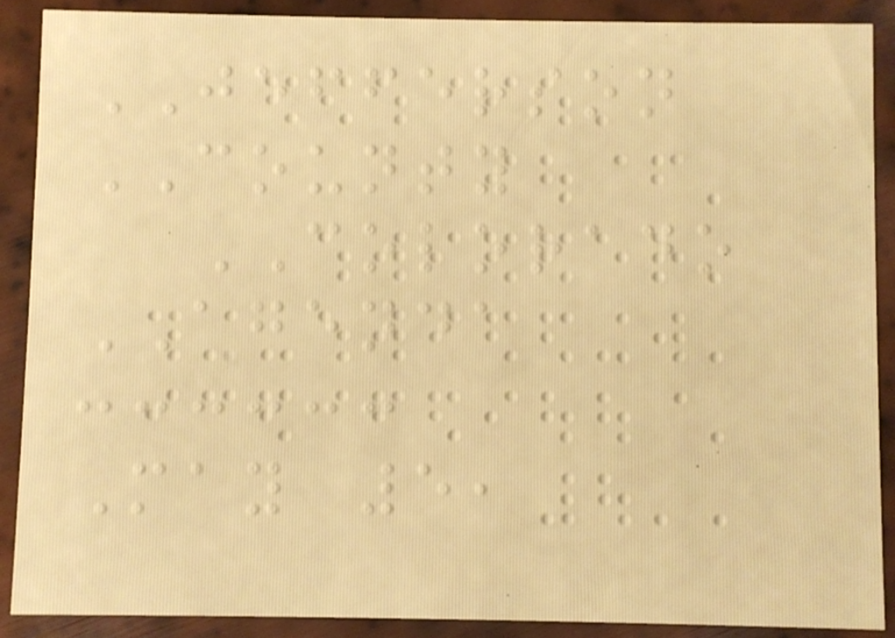JEFFERSON
COUNTY
COLORADO
AGENDA
May 5,
